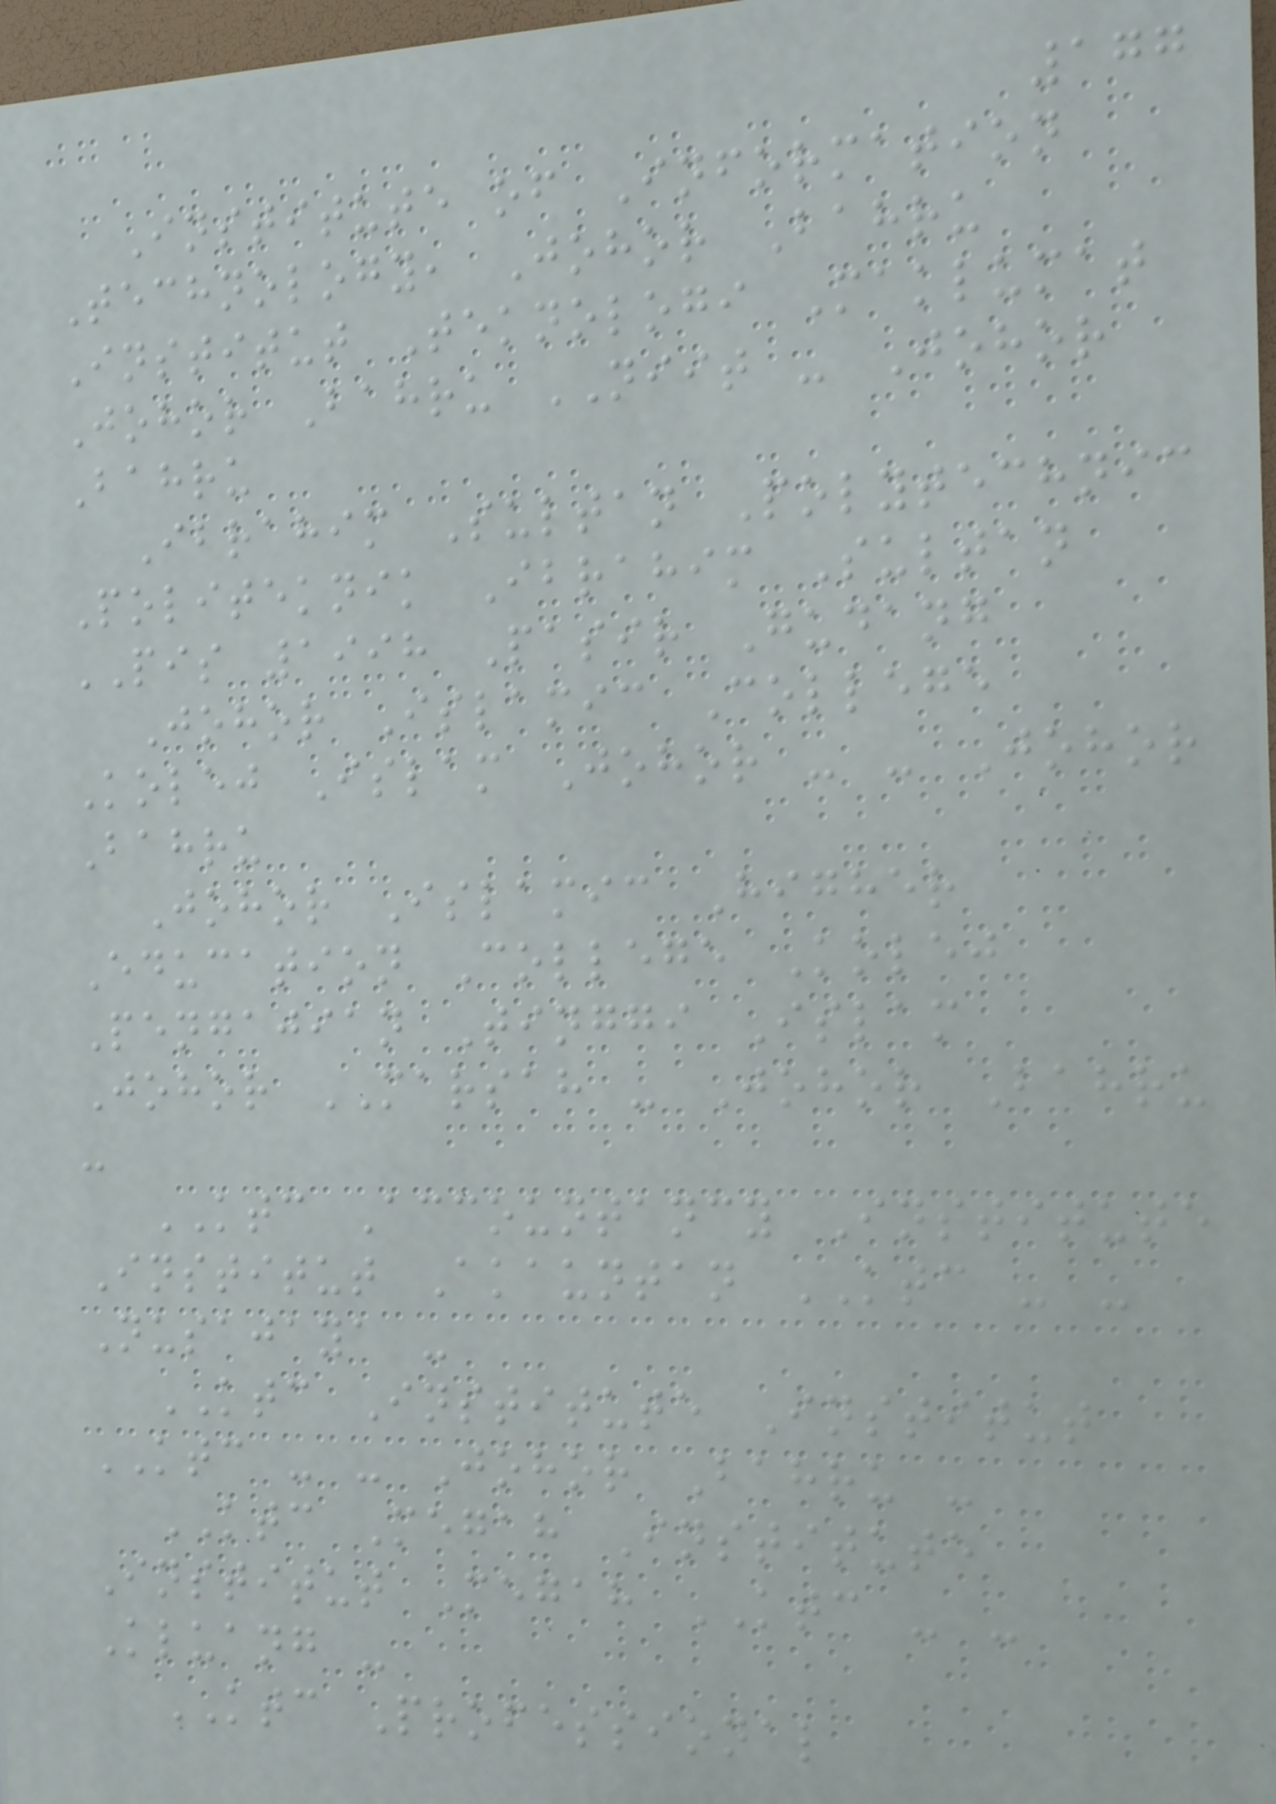177
Institute of Information
Technology, Johor Bahru
Institut Teknologi Maklumat
Johor Bahru NIIT - Johor
Bahru
Ibrahim Sultan Polytechnic
Politeknik Ibrahim Sultan
PIS 1998 Pasir Gudang
Johor Islamic College
Kolej Islam Johor - - Johor
Bahru
Johor Islamic Higher
Education College Kolej
Pengajian Tinggi Islam
Johor MARSAH - Johor Bahru
-
KTC Accountancy Institute
Institut Akauntan KTC - -
Nusajaya -
KTC Institute Institut
KTC - - Johor Bahru -
KTC Megah Institute
Institut Megah KTC - -
Kluang -
KTC Professional
